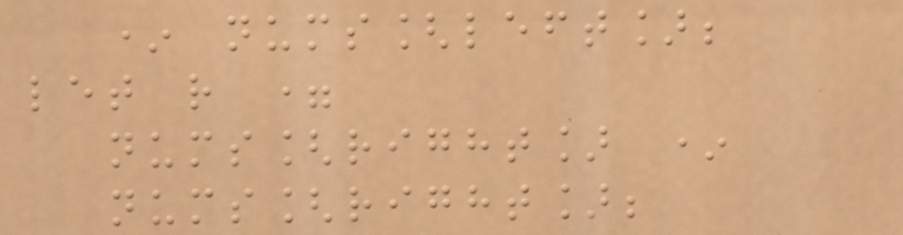* nums[left];
let r =
nums[right] *
nums[right];
